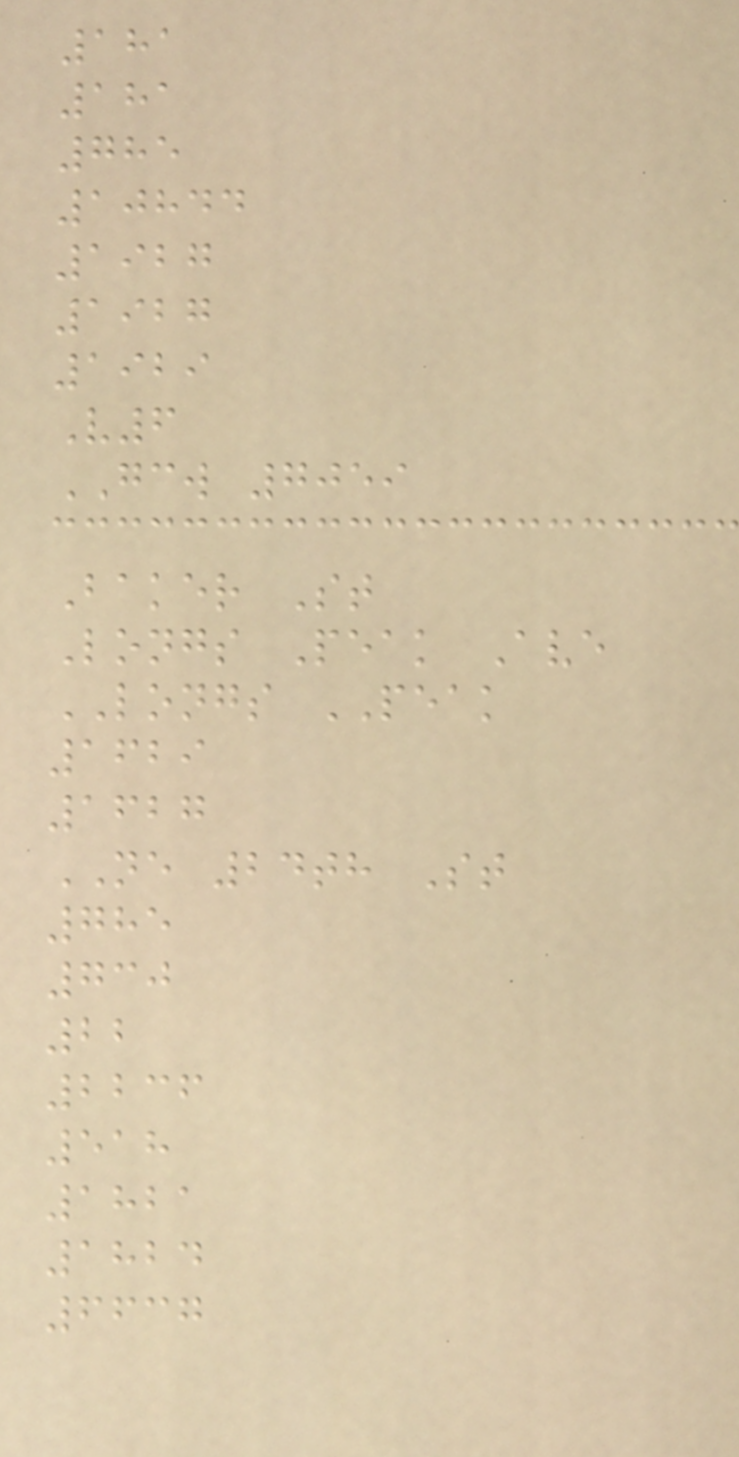181
181
785
10844
1927
1927
1929
V6
GCW 7059
Baker St
Longs Peak Ave
LONGS PEAK
1629
1627
NE 24th St
785
730
22
2236
518
1821
1824
6637
